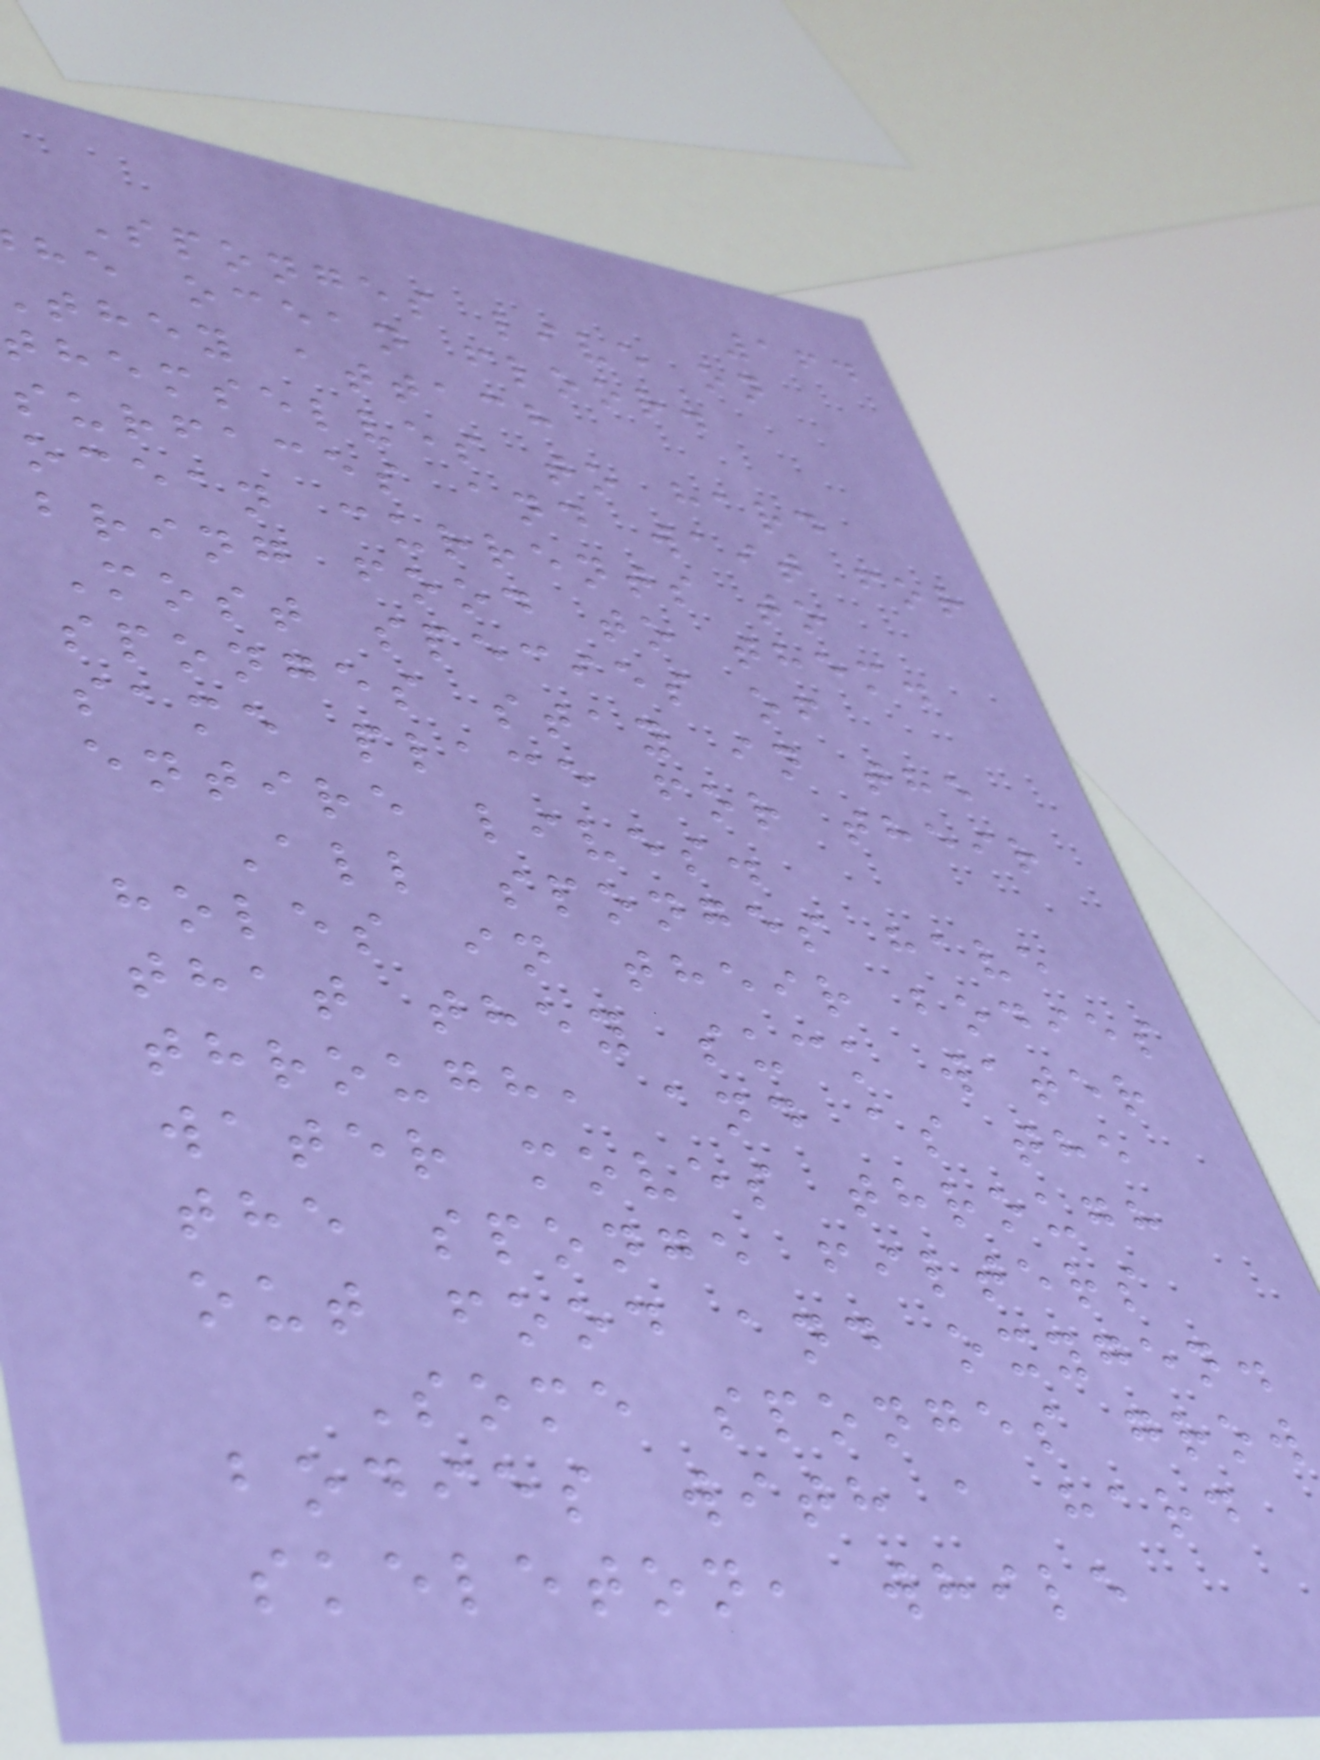164
Sponges live on
he ocean floor.
they attach
themselves to hard
surfaces and wait for
ocean currents to
bring food to them.
Most species of
sponges stay in the
same place for their
entire lives.
All sponges have
holes in their bodies
that they suck water
through, and as the
water moves through
the sponge filters
out food and oxygen.
Some sponges grow
bodies with a hard
skeleton, while
